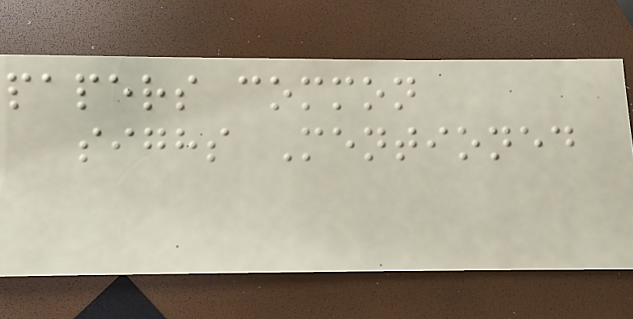papers common
sighs Mentioned
